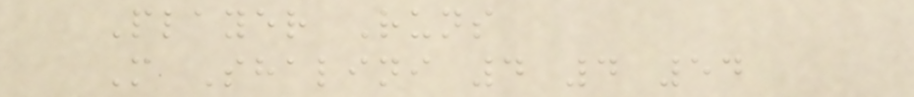Player Runs
M Shalini 4 4 54
